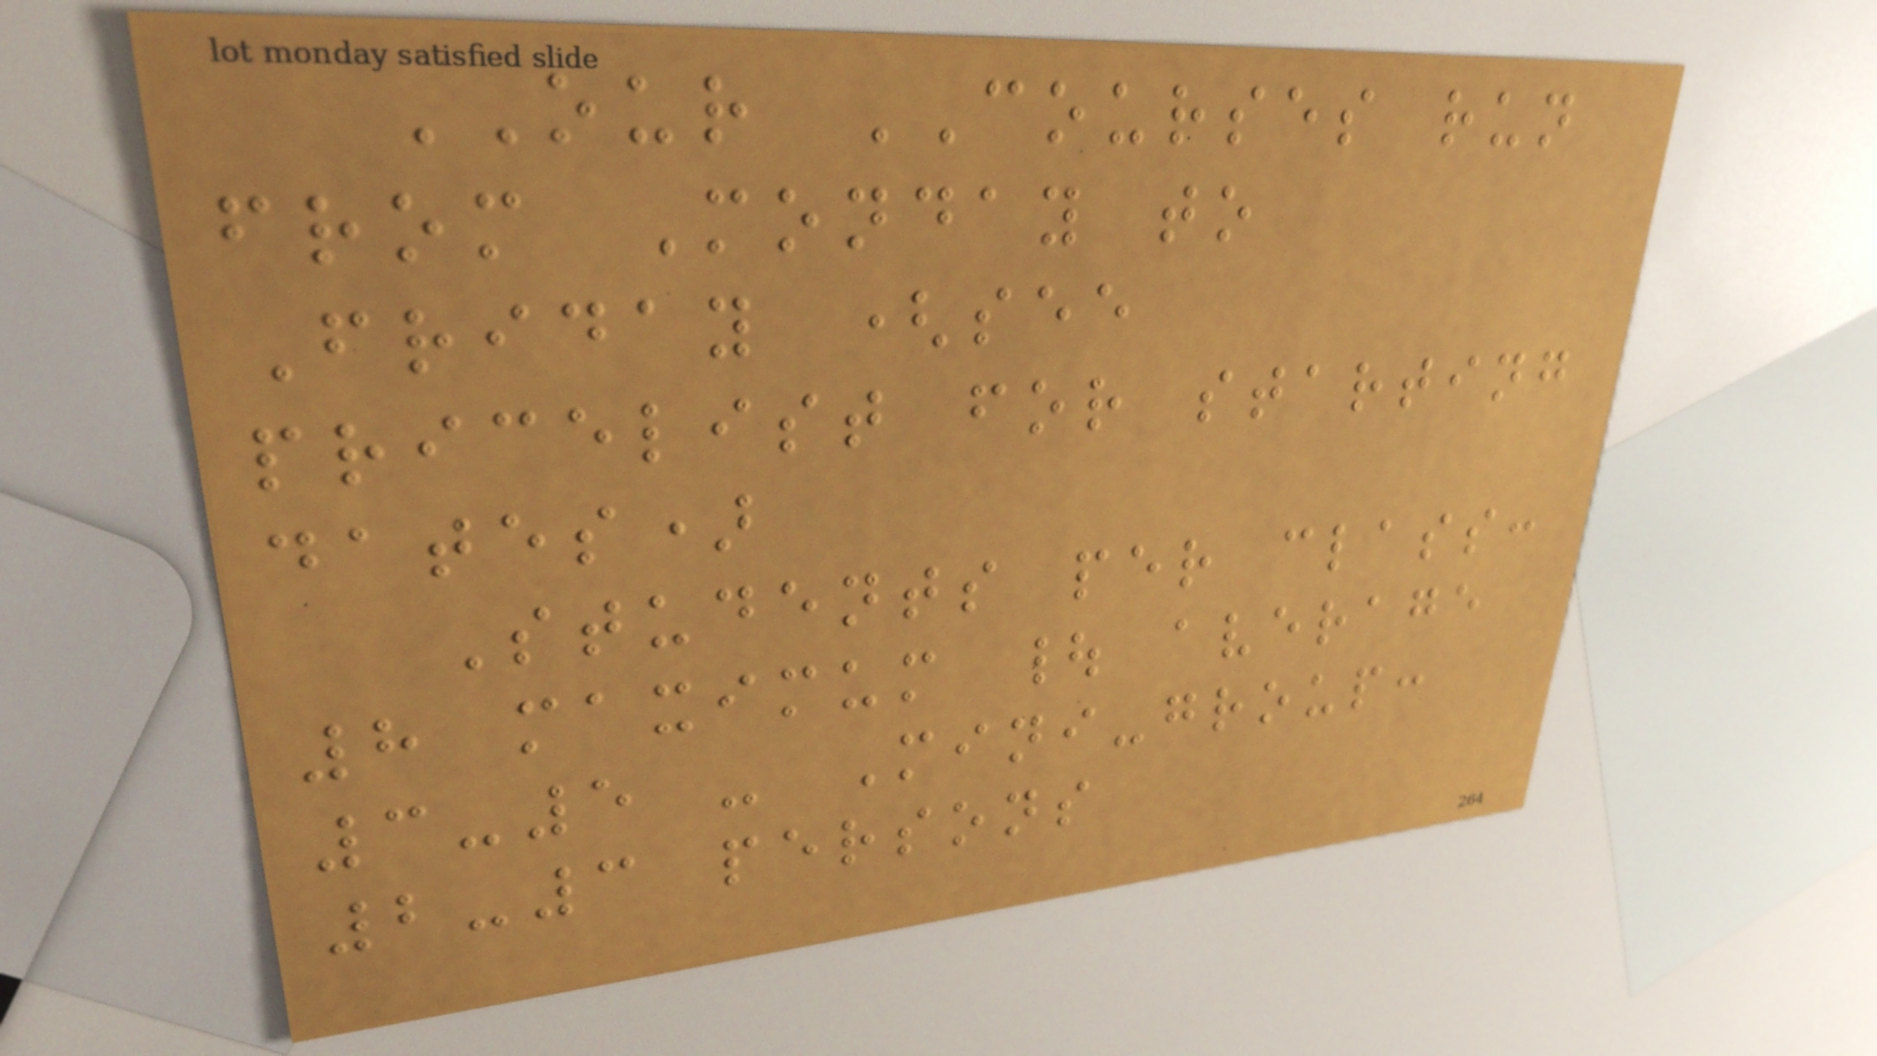OUR COURSES run
from Monday to
Friday (see
pricelist for starting
dates)
Students per class:
8 maximum | average
3-5 - Mini-group:
2-3 persons
